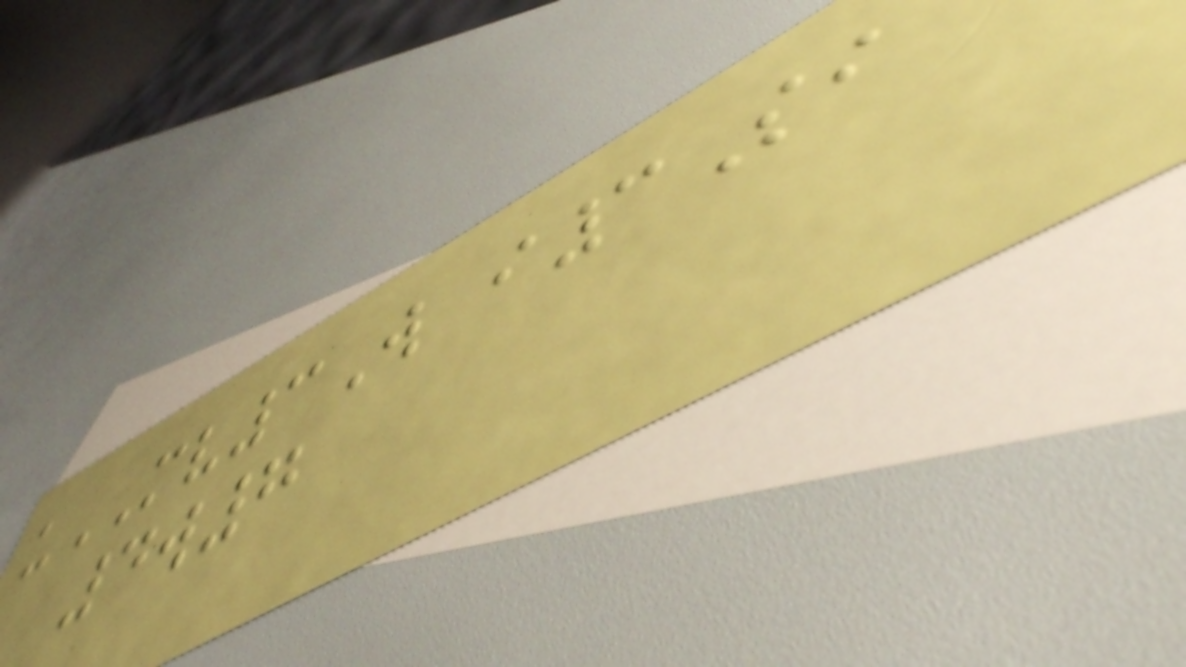uMV3W i3Si
4w7
